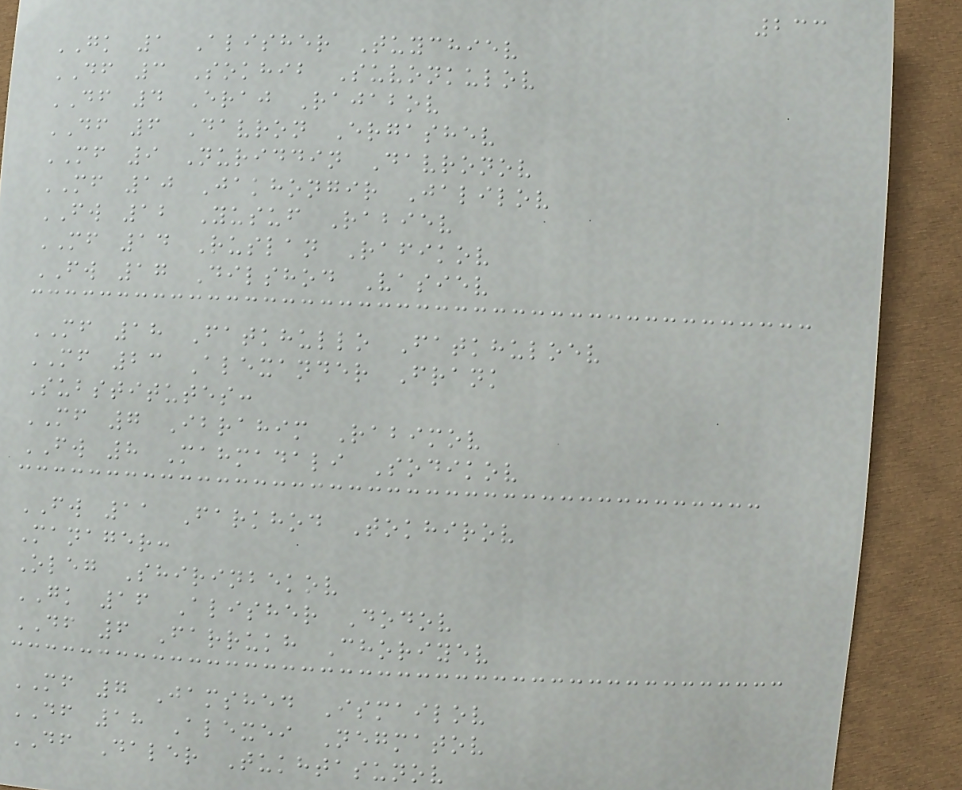233
GK 1 Alisher Tuychiev
DF 3 Sokhib Suvonkulov
DF 4 Eraj Rajabov
DF 6 Davron Ergashev
MF 9 Nuriddin Davronov
MF 10 Jakhongir Jalilov
FW 12 Yusuf Rabiev
MF 14 Ruslan Rafikov
FW 17 Dilshod Vasiev
MF 18 Fatkhullo Fatkhuloev
MF 23 Alexander Frank
Substitutes:
MF 7 Ibrahim Rabimov
FW 8 Mahmadali Sodikov
FW 11 Farkhod Tokhirov
Manager:
Oleg Shirinbekov
GK 16 Alisher Dodov
DF 6 Farrukh Choriyev
MF 7 Jamshed Ismailov
DF 18 Alexei Negmatov
DF Daler Tukhtasunov
